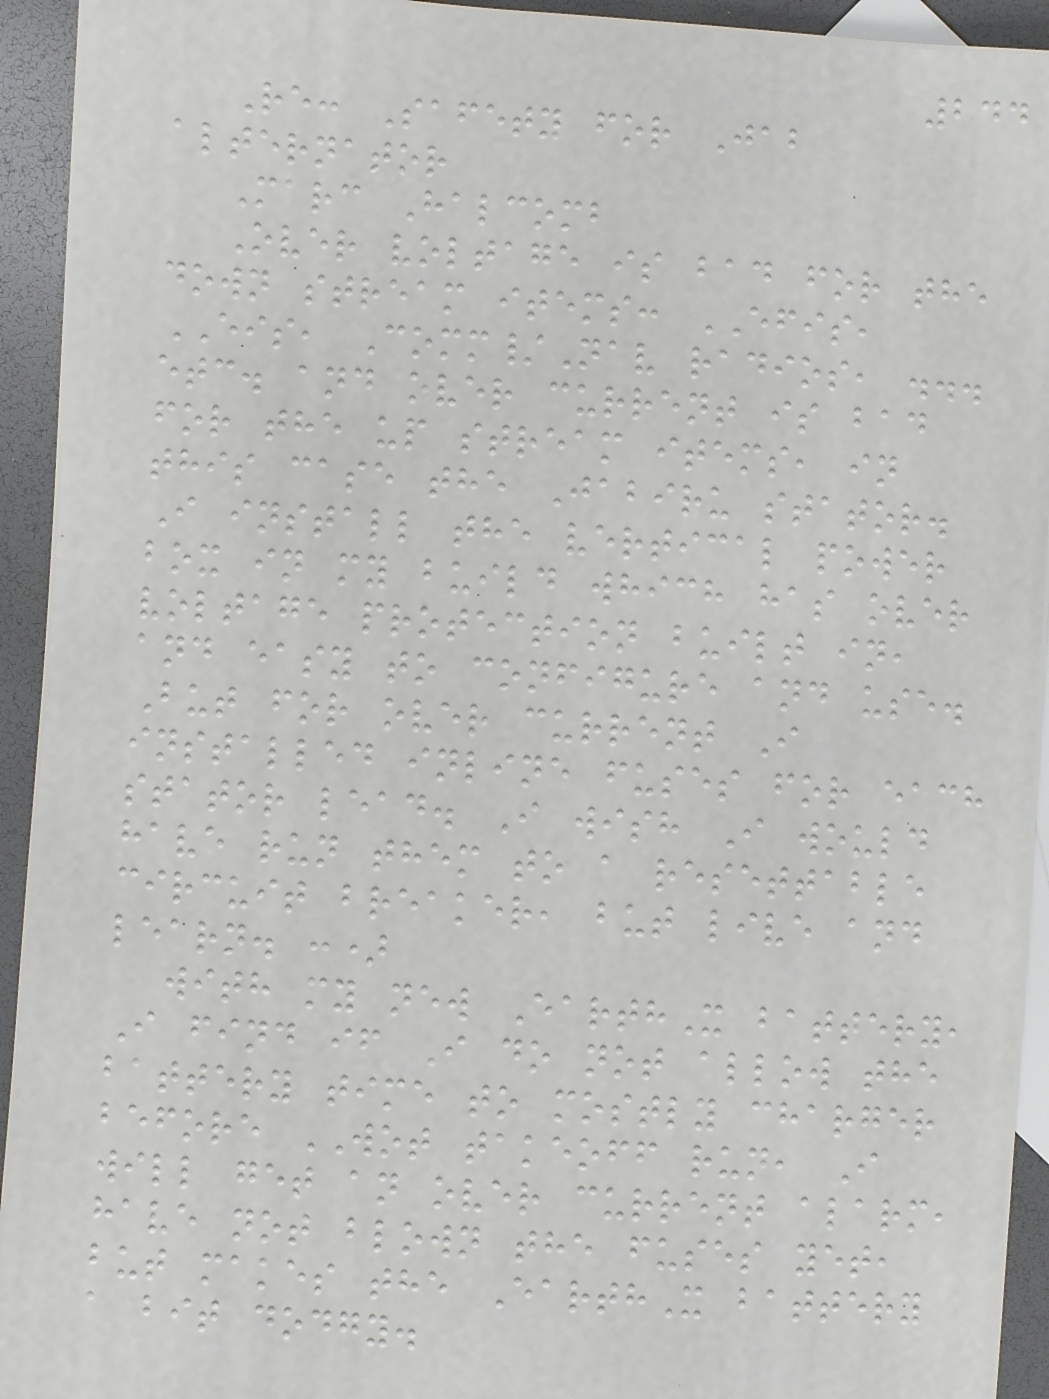244
Re: Safety for Jab
alternator
Marc Halcomb
Over voltage is bad for the
down stream items: EFIS,
EIS, Comm/Nav radios, ...
etc. and over current is bad
for the up stream items, in
this case the Jabiru stator.
I install the vertical power
box in my build which has over
voltage protection built in,
and easy to configure and use.
But for over current I
installed inline fuses for each
stator lead. I wish I would
have run them to a resettable
circuit breaker, but live and
learn. :)
with my new EarthX battery,
I find if I do not allow the
battery time to mostly charger
before WOT takeoff run, I
will get an over current alarm,
have not blown the fuses yet,
but makes the EarthX battery
a bit dodgy.
